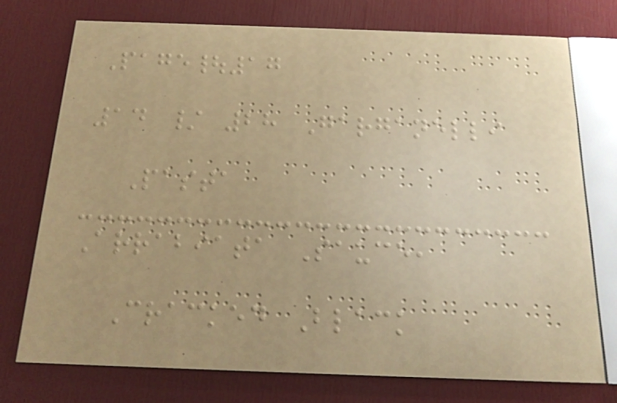Page|17
14 / 28 Garganelli
Pasta
Arrabiata Sauce,
Cracked Black
